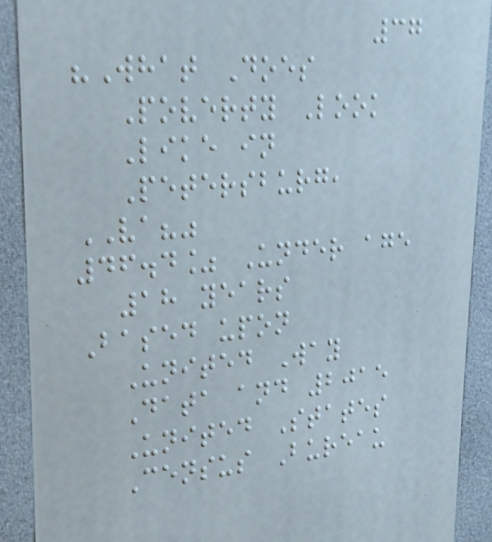37
"What Does
Poverty Look
Like in
Petersburg,
VA?"
46.4% Under age
18 years
Based upon
United Way
Data and 2015
United States
Census Bureau
